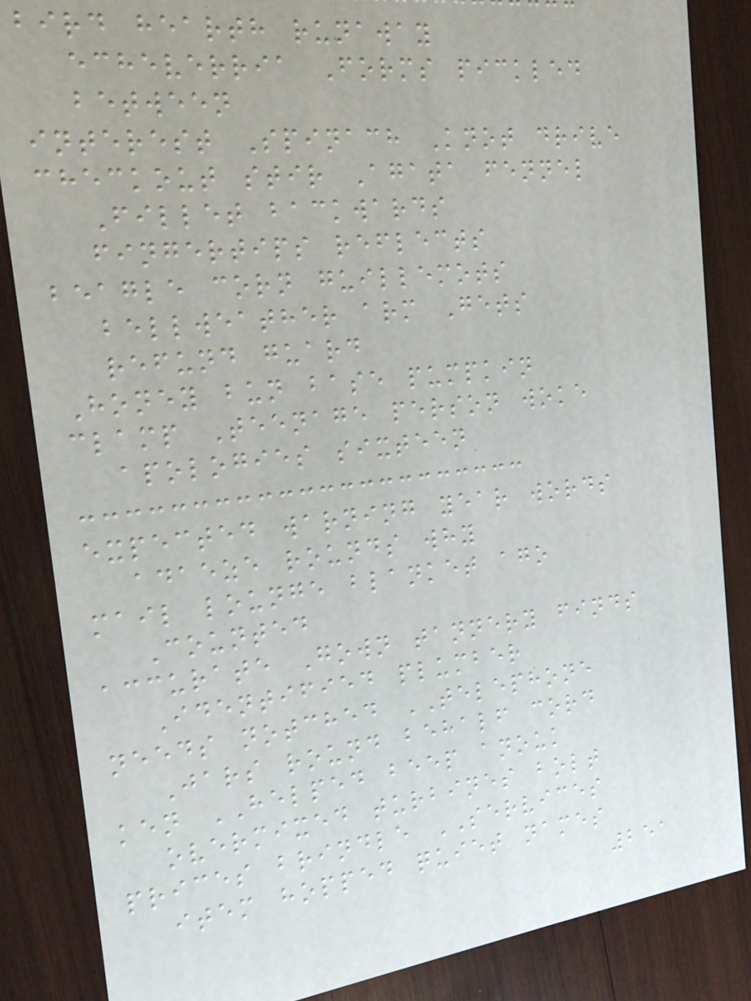bird hearth runaway
echeverria Forms pickled
between
interest Spinach Knot drive
checkout stir Agata fennel
Fillet backwards
fingertips reflects
beagle corn guillemots
bellweather arm Gets
refund guard
Honey bun base pumpkin
clamp Teenage person woke
apologies sixteen
expected warning year words
adaeze rounds why
mail lounge blanket ago
Counted
accurate Gown tannery finds
Identified plumber
needs notched TELEPHONE
Jars round behalf cord
ken HELPED beep anouk
overmixed turbines bolt
prices brindle SERVICES
item hopped quiet names
251
